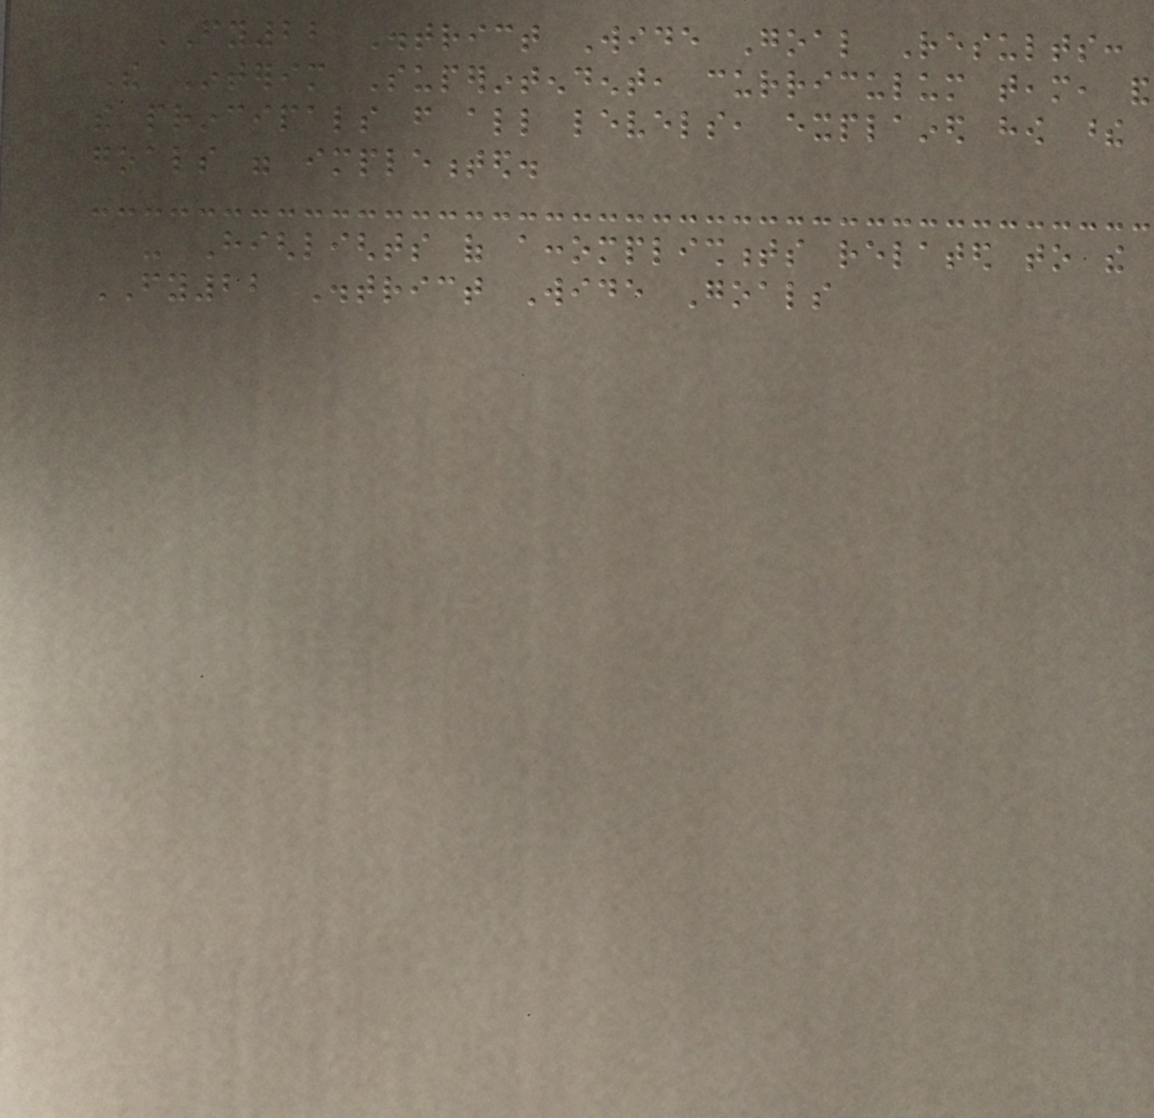FY22 District Wide Goal Results:
The Interim Superintendent, curriculum team, and
the principals from all levels, explained how these
goals were implemented.
- Highlights of accomplishments related to the
FY22 District Wide Goals
